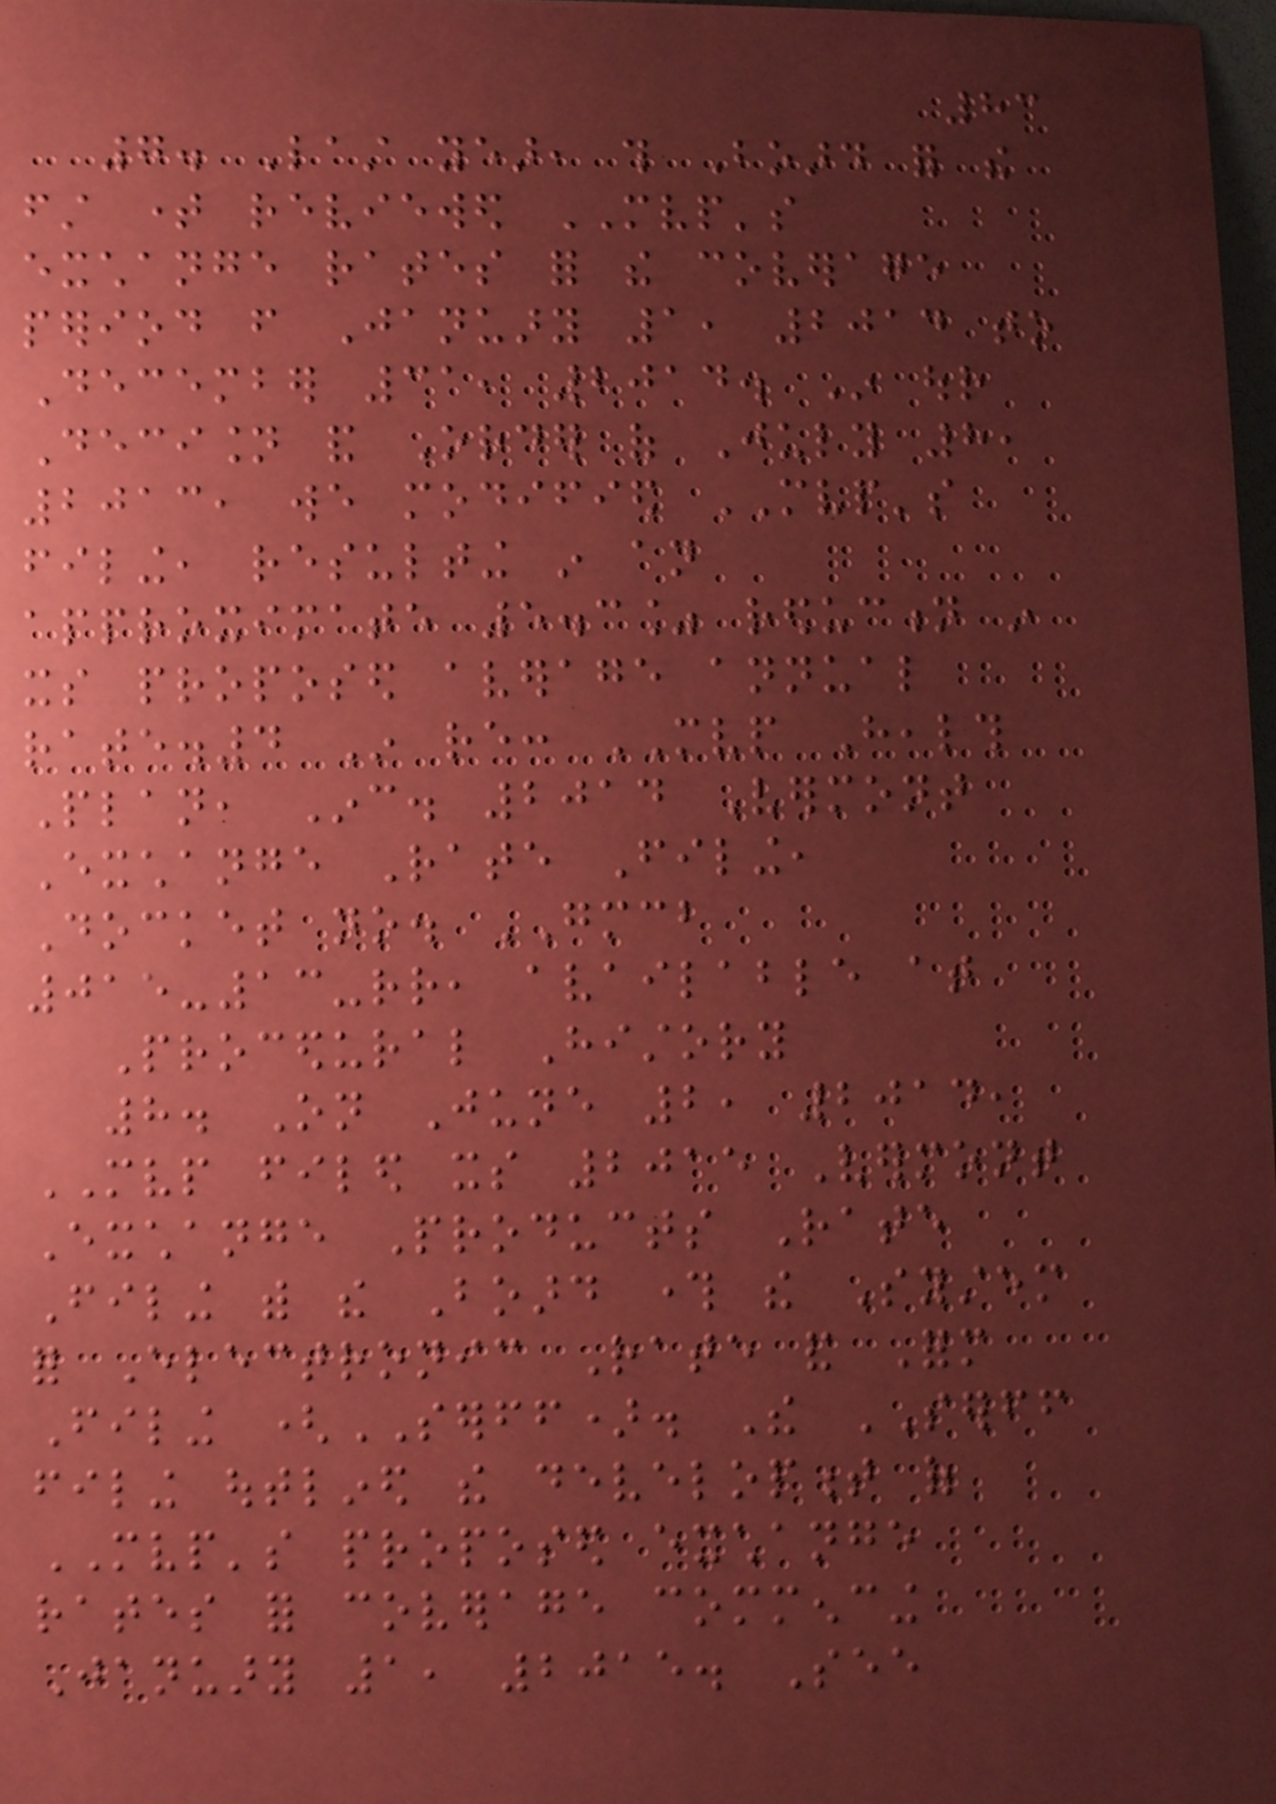83
7. Last year, this Board for the
first time reviewed MVP's
exchange rates for the coverage
period from January 1, 2014 to
December 31, 2014. In our
Decision and Order of July 8,
2013, we modified MVP's
filing, resulting in an
approximate 5.3% reduction in
its proposed average annual
rate.4 In re: MVP Health
Plan, Inc. 2014 Vermont
Exchange Rate Filing,
Docket no. GMCB
015-13-rr, available at
Procedural History
8. On June 2, 2014,
MVP filed its 2015 Vermont
Exchange Products Rate
Filing with the Board through the System
for Electronic Rate and Form
Filing (SERFF). The SERFF
filing outlined the development of
MVP's proposed exchange
rates for coverage commencing
January 1, 2015. See
